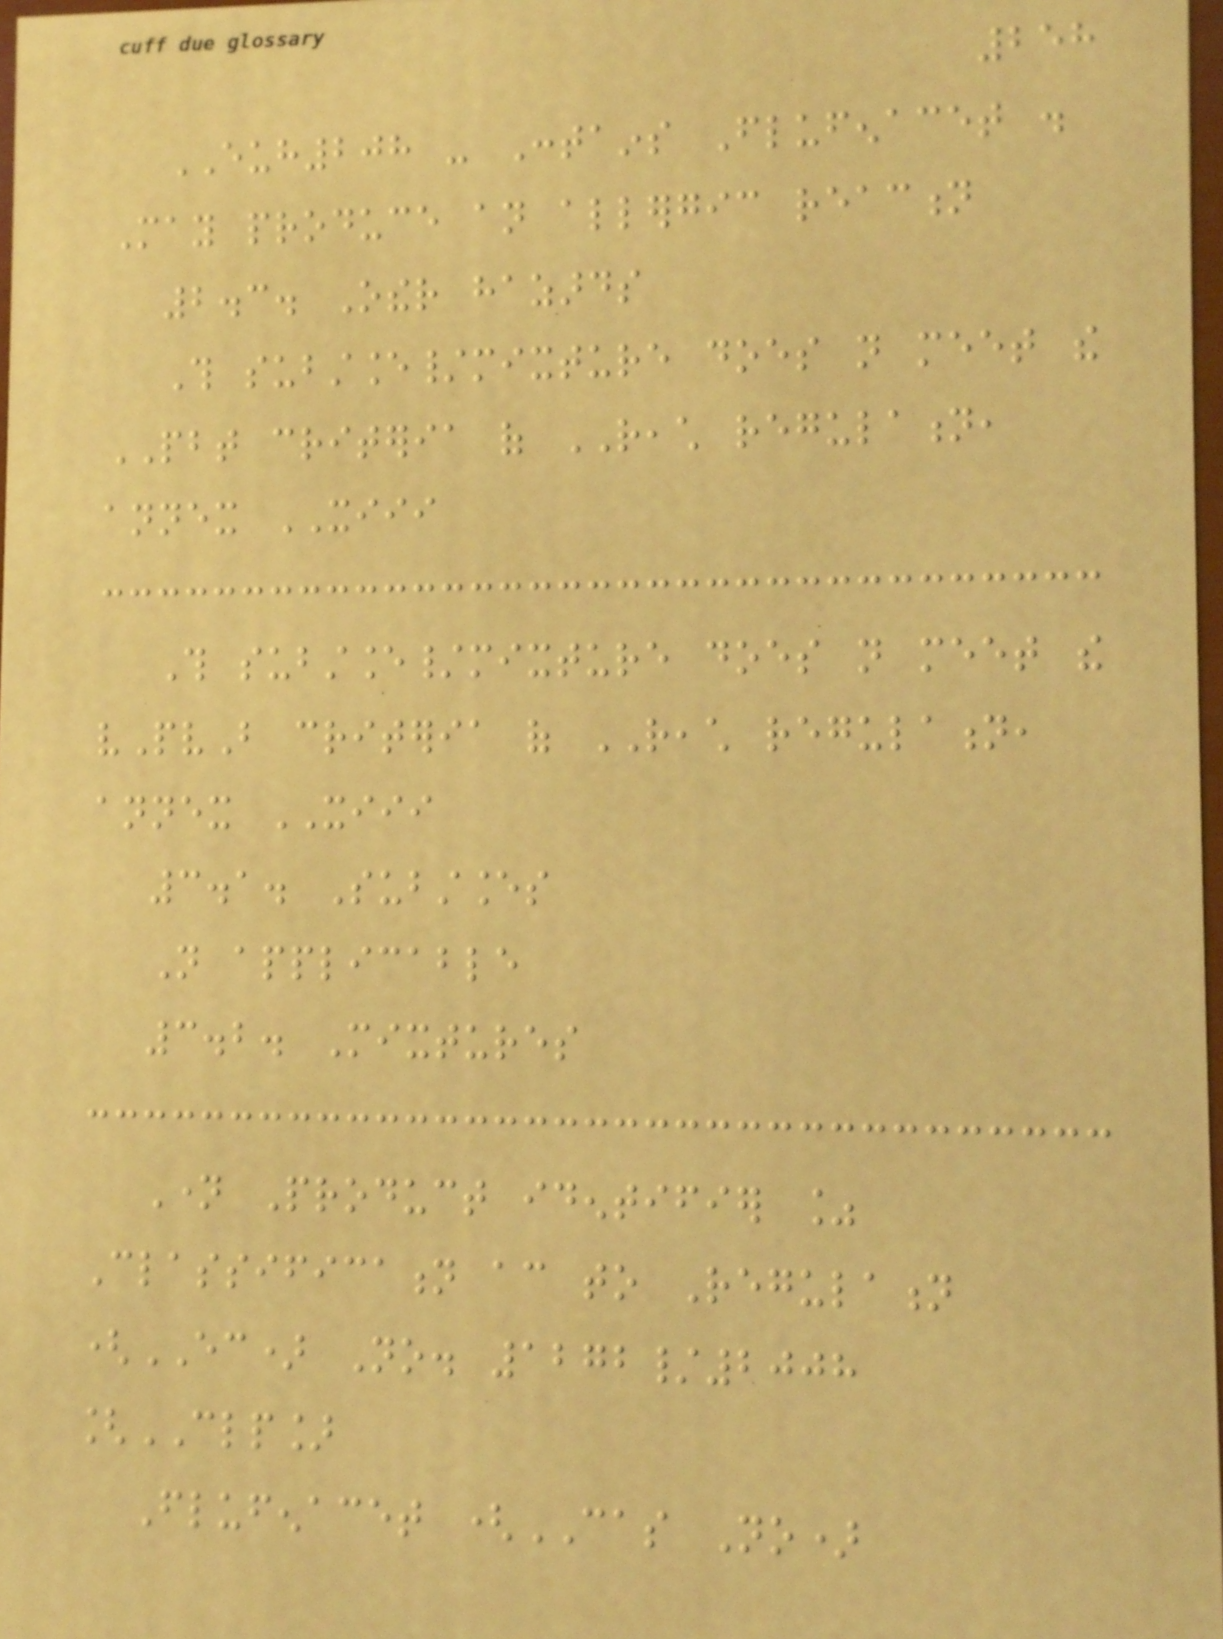258
EUH208 - Contains Flufenacet .
May produce an allergic reaction
2.3. Other hazards
This substance/mixture does not meet the
PBT criteria of REACH regulation,
annex XIII
This substance/mixture does not meet the
vPvB criteria of REACH regulation,
annex XIII
3.1. Substances
Not applicable
3.2. Mixtures
Name Product identifier %
Classification according to Regulation
(EC) No. 1272/2008
[CLP]
Flufenacet (CAS No)
